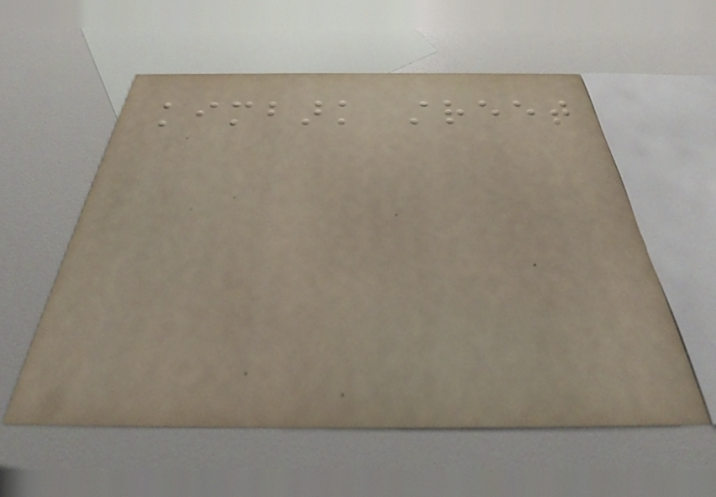kimbark street
